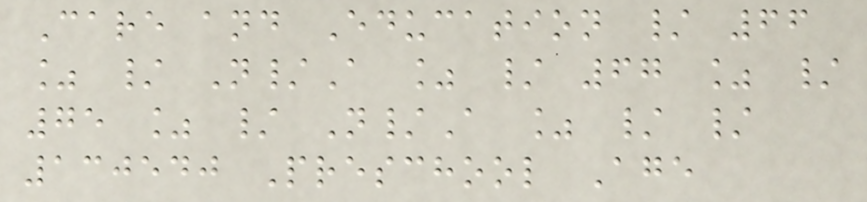Care and Education / 66
% / N/A % / 67 % /
75 % / N/A % / /
130540 Preschool Age
